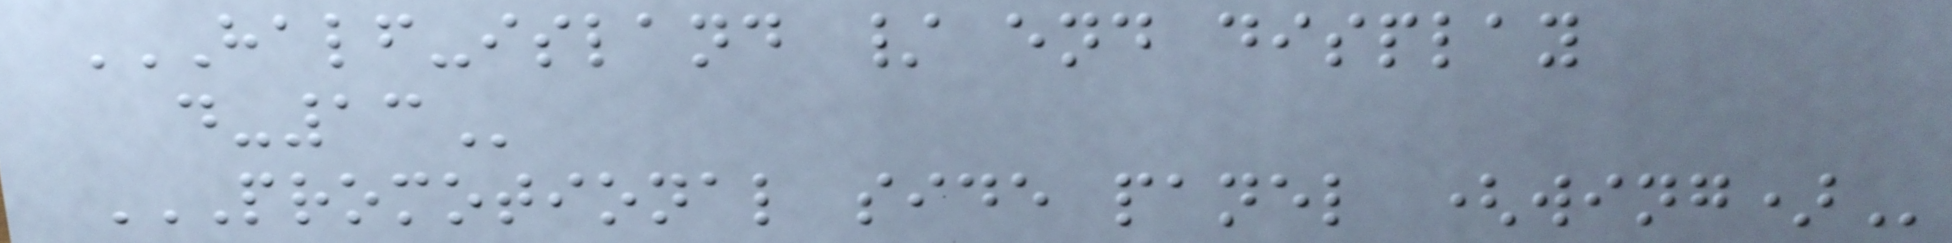HALF-ISLAND / END DISPLAY
D-13
PROMOTIONAL SIDE PANEL (WING)
